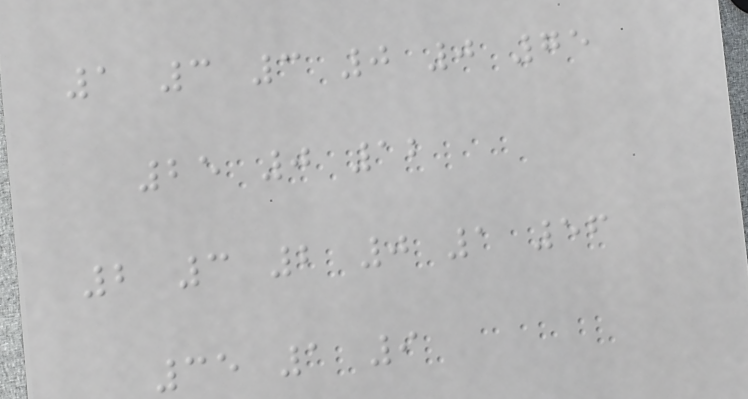1 3 3 0 0 75
25 0 12
2 3 2 0 1 56
35 1 9
